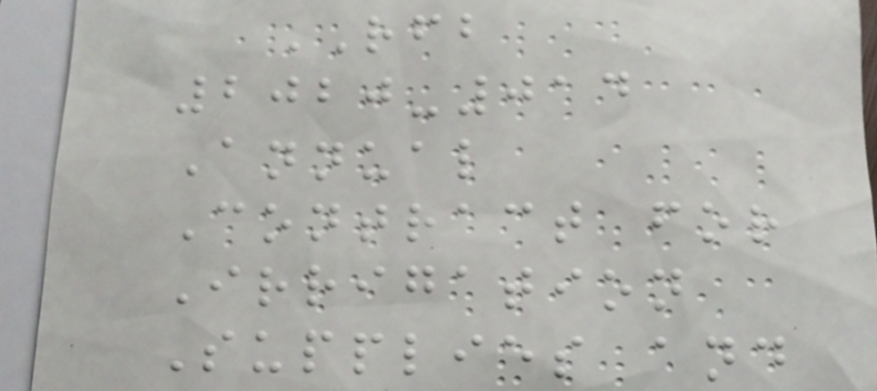RFB
2020-014
Annual
Contract for
Irrigation
Supplies and
